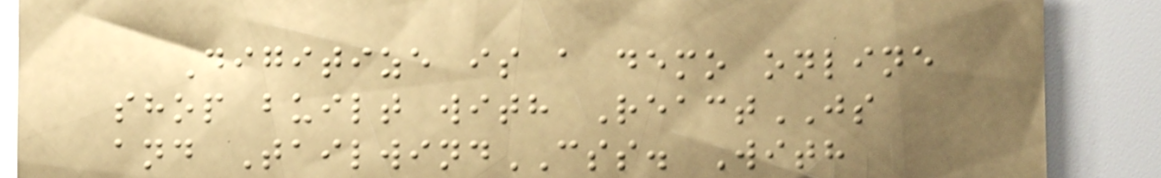Digitize is a demo online
shop built with ReactJS
and TailwindCSS. With
